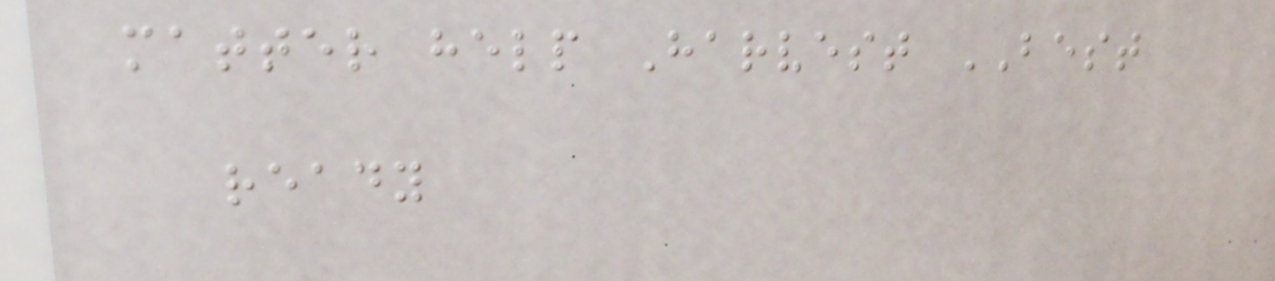matter help Harvest BEST
ready
